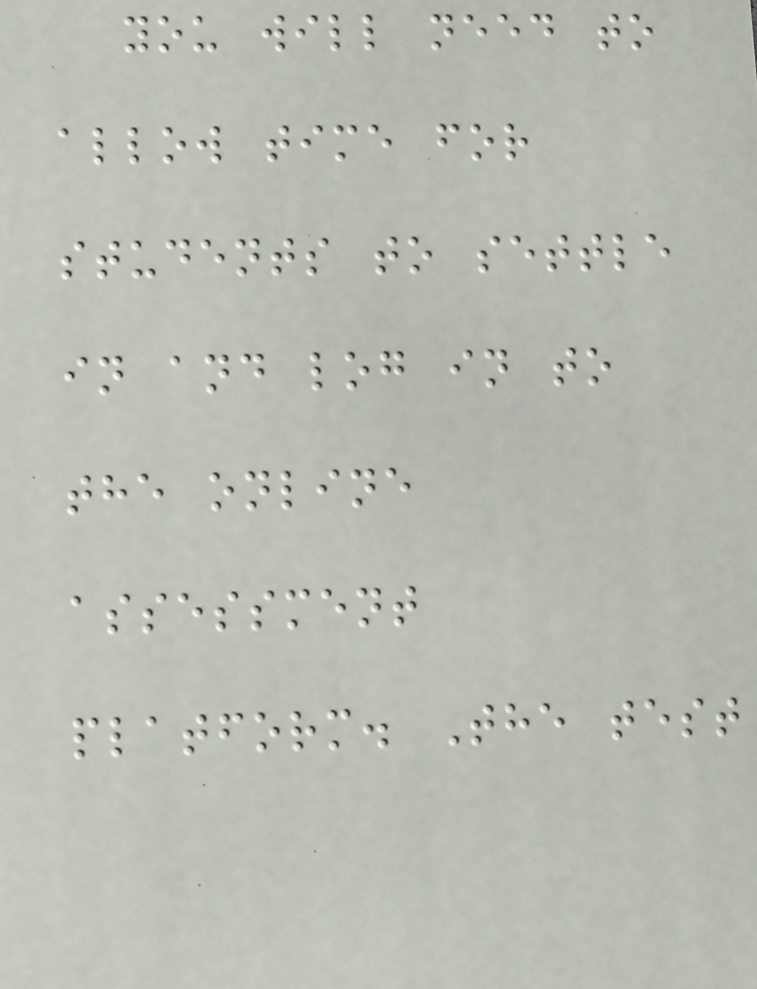you will need to
allow time for
students to settle
in and log in to
the online
assessment
platform. The test
